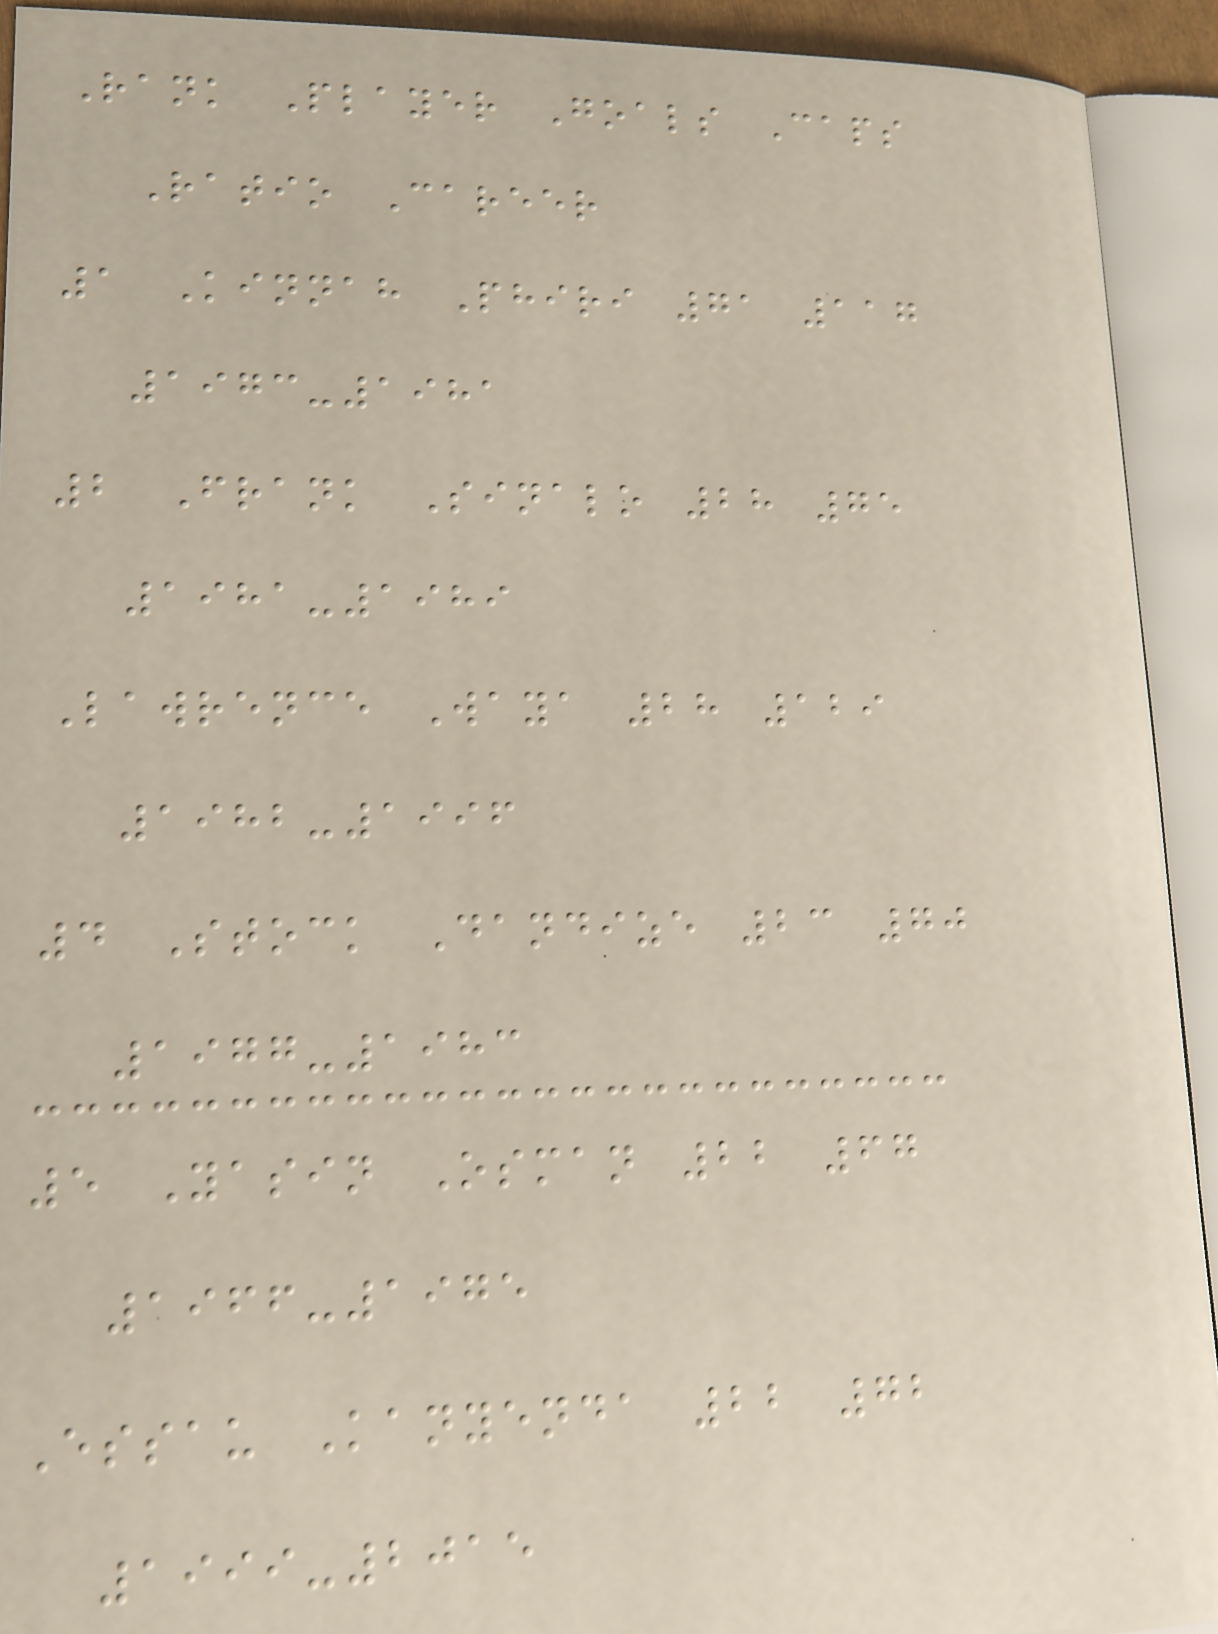Rank Player Goals Caps
Ratio Career
1 Kinnah Phiri 71 117
1973-1981
2 Frank Sinalo 28 75
1981-1989
Lawrence Waya 28 129
1982-1996
4 Stock Dandize 23 70
1977-1983
5 Yasin Osman 22 67
1966-1975
Essau Kanyenda 22 72
1999-2015
